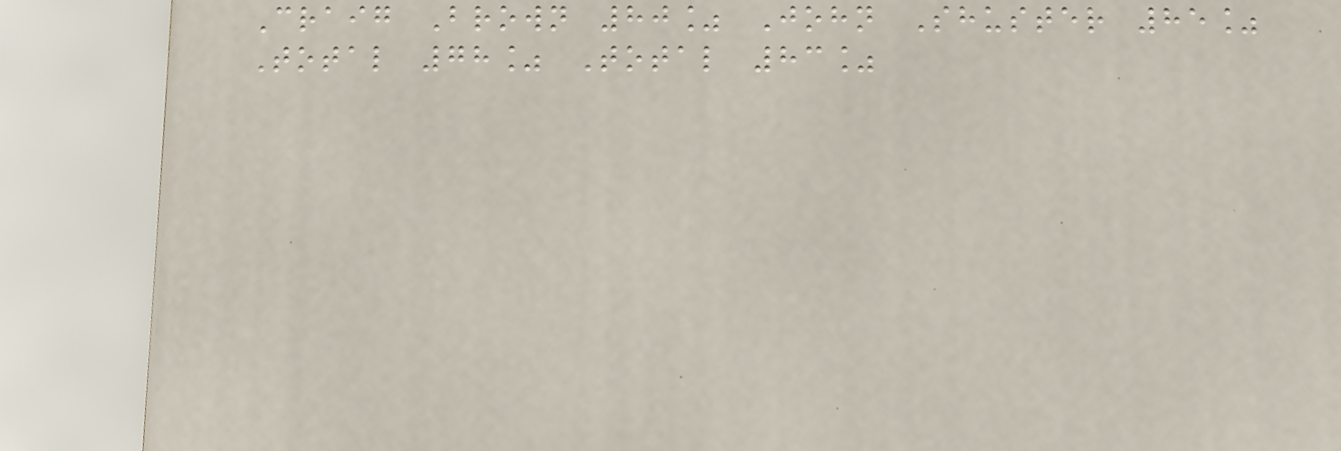Craig Brown 80% John Shuster 85%
Total 78% Total 83%
